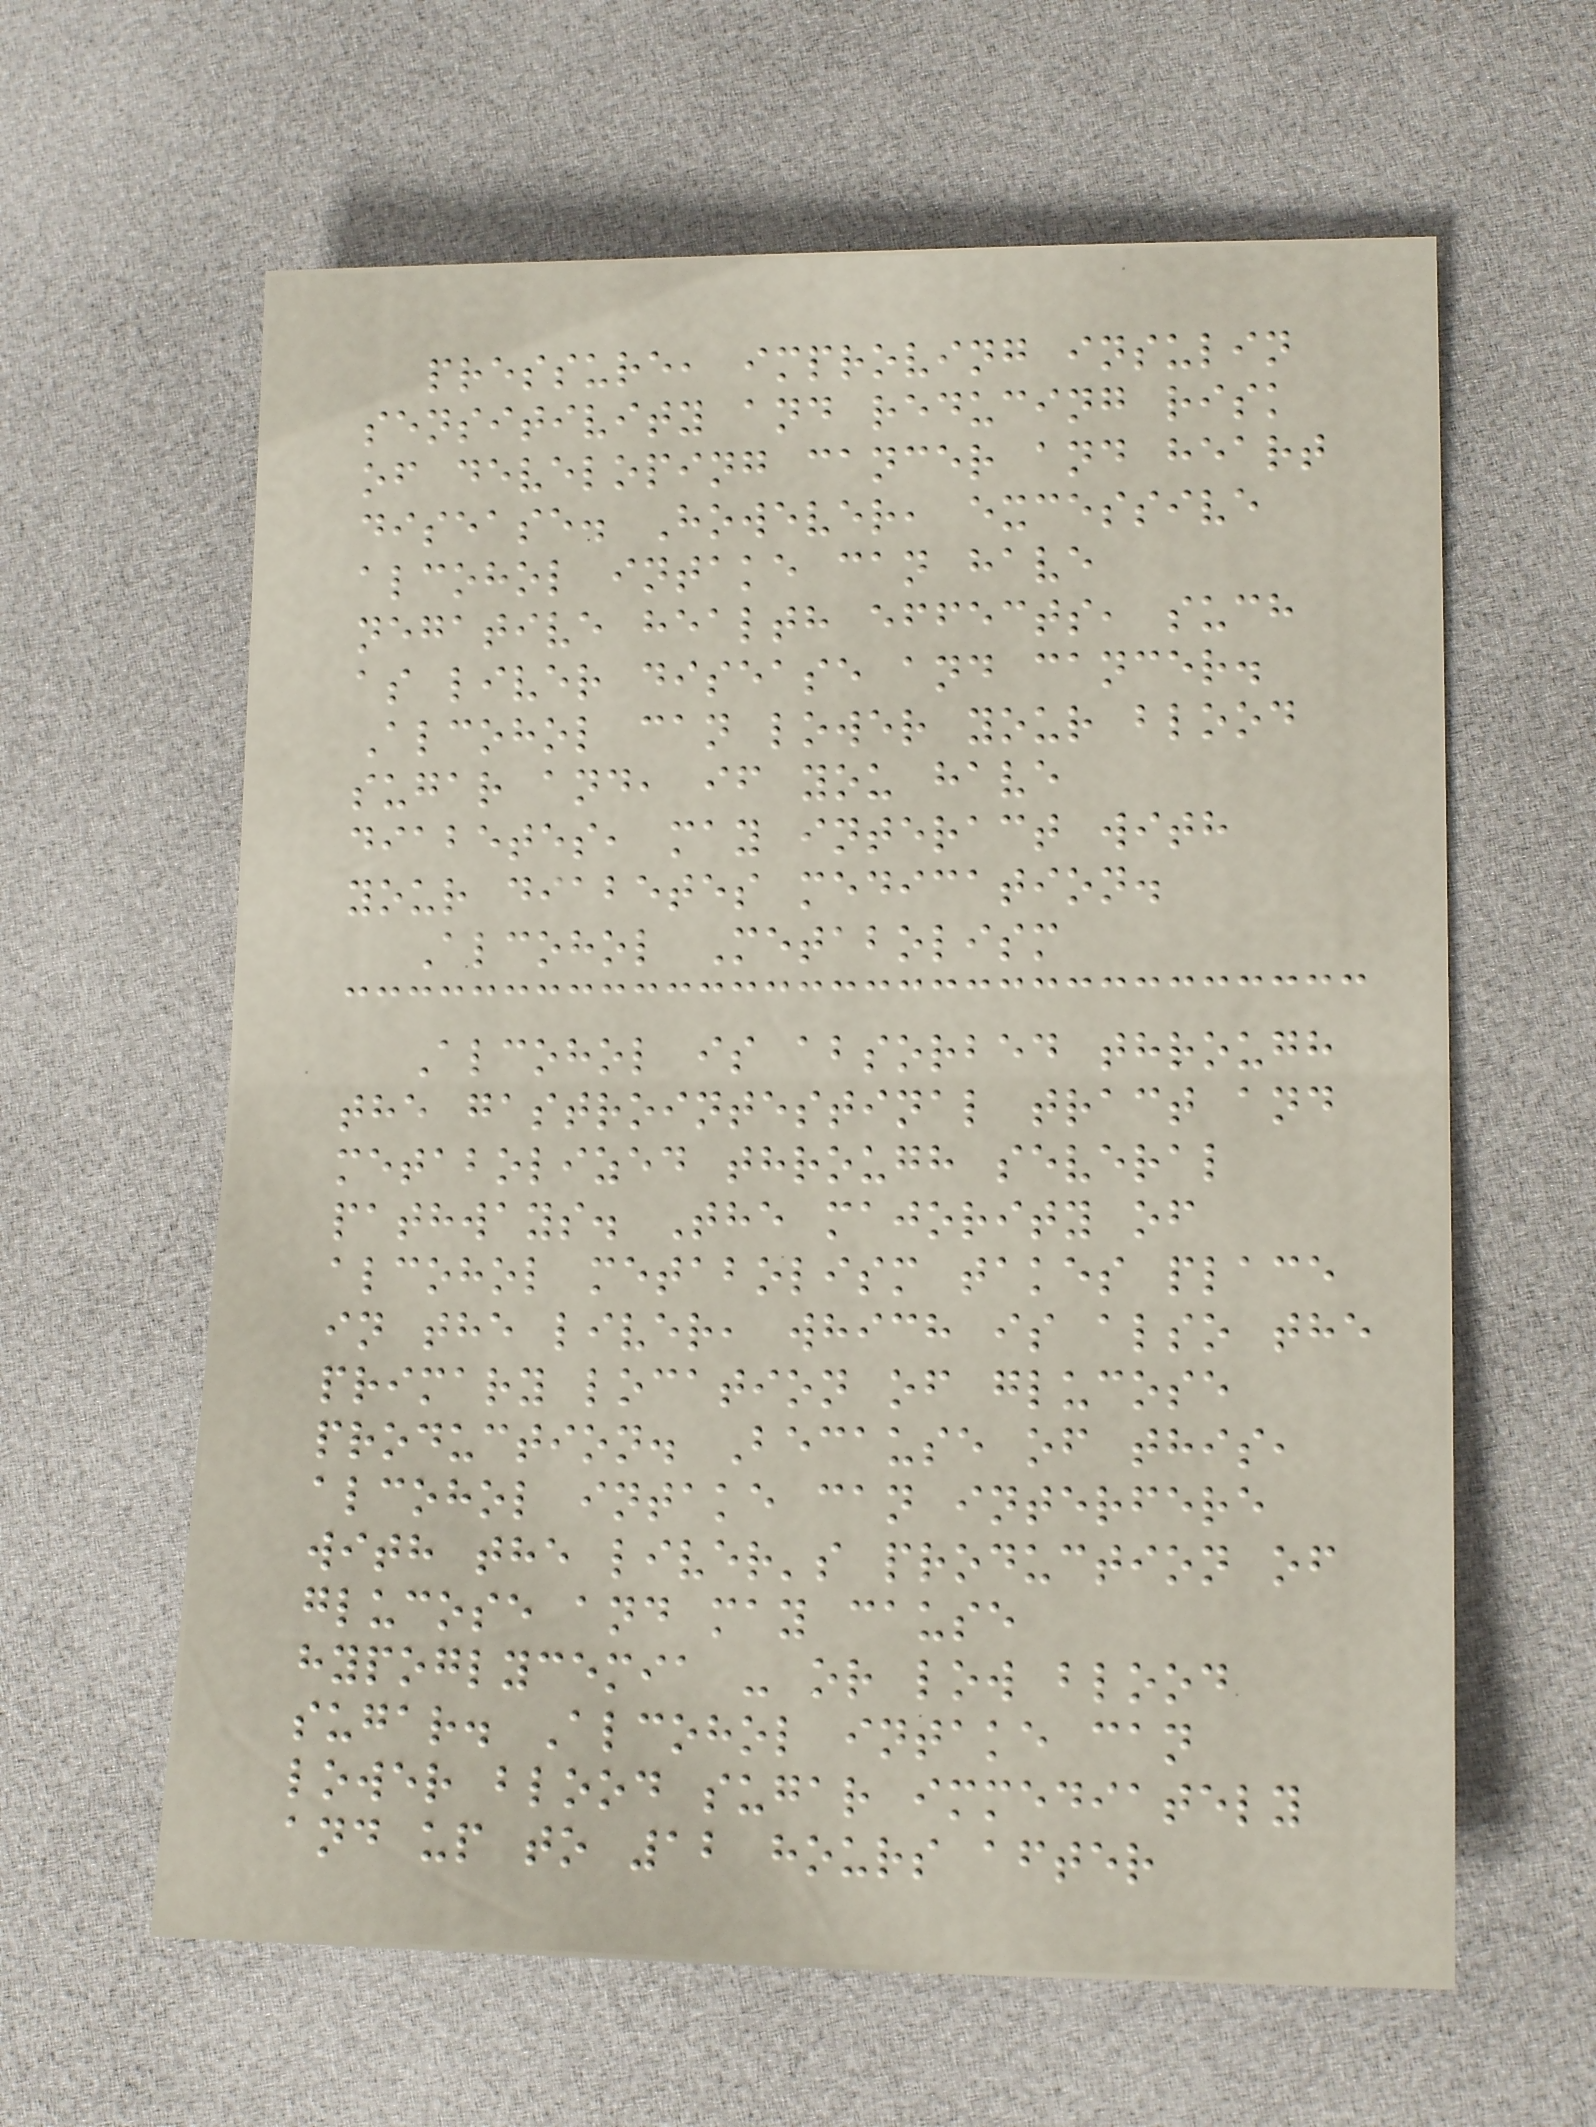pressure, improving insulin
sensitivity and reducing risk
of developing cancer and heart
disease. However, excessive
alcohol intake can have
negative health effects, such
as liver disease and cancer.
Alcohol can lower your blood
sugar and, if you have
diabetes, may interact with
your diabetes medication.
Alcohol Metabolism
Alcohol is absorbed through
the gastrointestinal tract and
metabolized through several
pathways. The majority of
alcohol metabolism takes place
in the liver, which is also the
primary location of glucose
production. Because of this,
alcohol intake can interfere
with the liver's production of
glucose and may cause
hypoglycemia - or low blood
sugar. Alcohol intake can
lower blood sugar immediately
and up to 12 hours after
